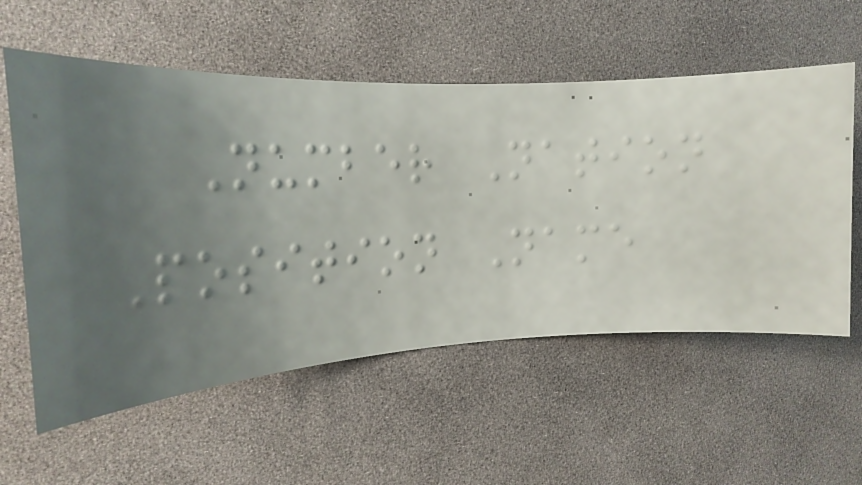Number Nation
Position Name
